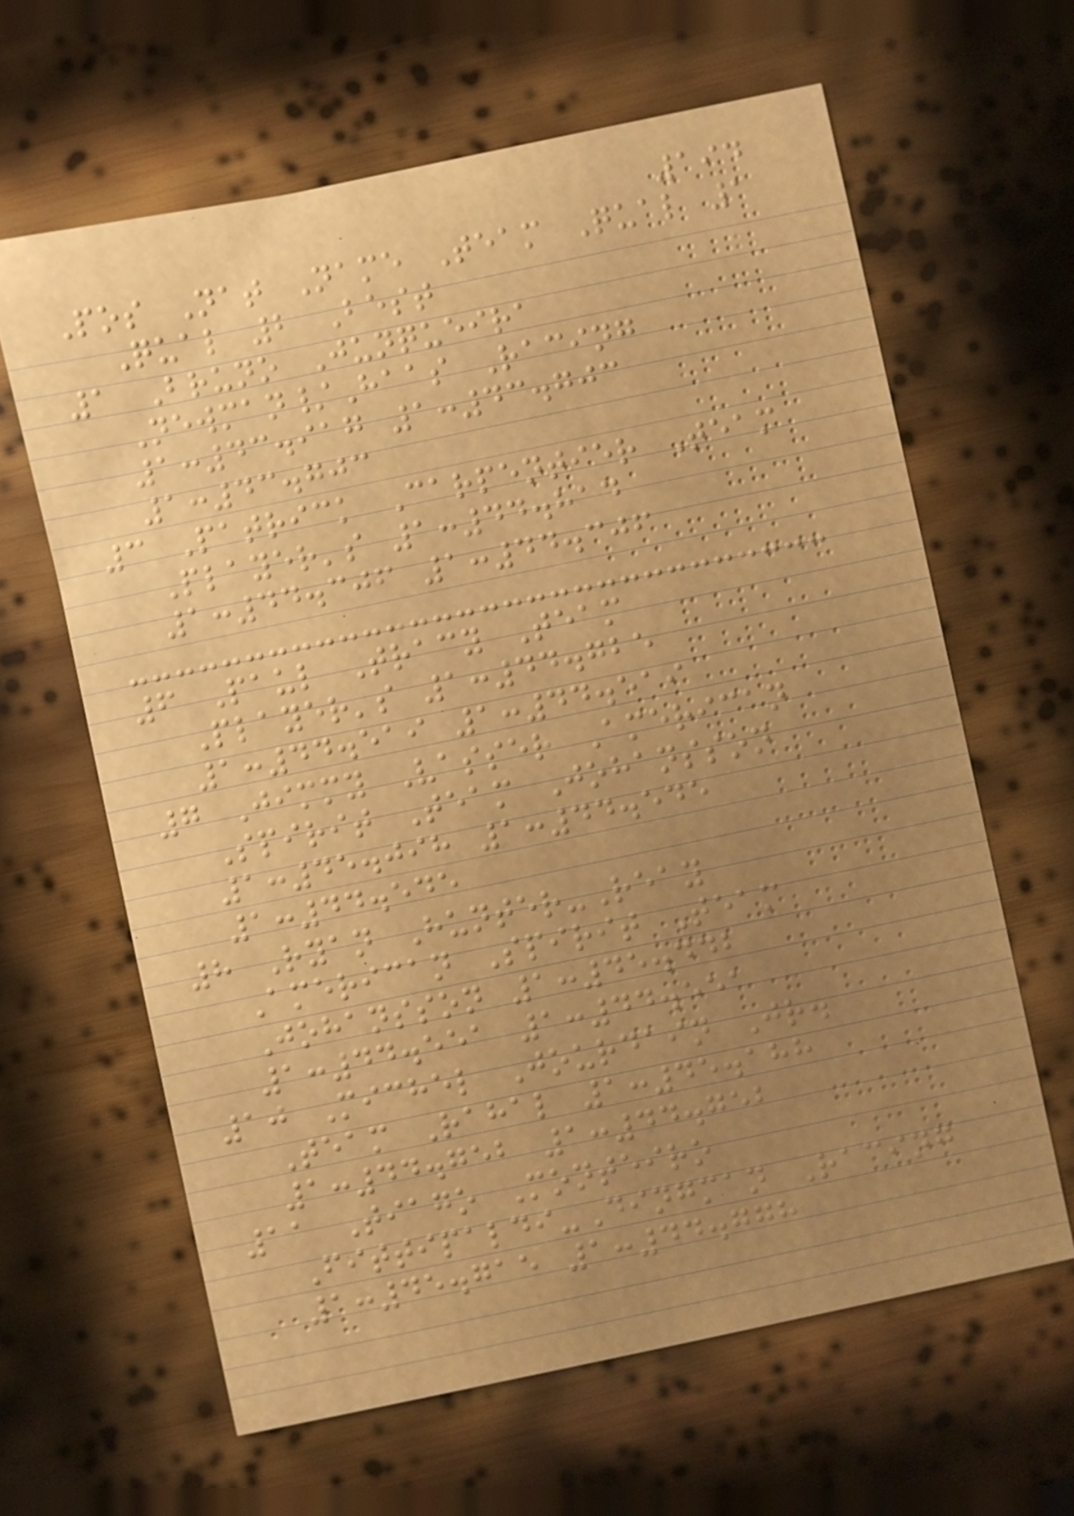194
Pos Nat Name Team Qual 1
Qual 2 Best
1 Bruno Junqueira
Newman/Haas Racing
1:43.917 1:43.703
1:43.703
3 Patrick Carpentier Team
Player's 1:44.814
1:44.306 1:44.306
6 Paul Tracy Team
Player's 1:44.725
1:44.519 1:44.519
7 Jimmy Vasser American
Spirit Team Johansson
1:45.098 1:44.545
1:44.545
8 Ryan Hunter-Reay
American Spirit Team
Johansson 1:45.442
1:44.551 1:44.551
10 Michel Jourdain Jr.
Team Rahal 1:45.188
1:44.752 1:44.752
11 Tiago Monteiro
Fittipaldi-Dingman Racing
1:45.715 1:44.778
